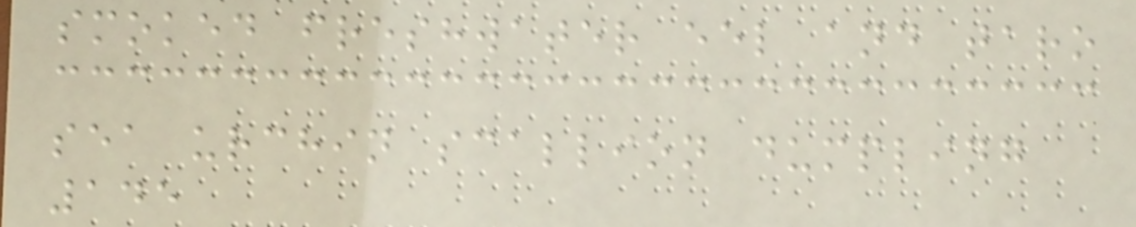smoked freshwater eel and taro
sea urchin scallion dumpling
145
